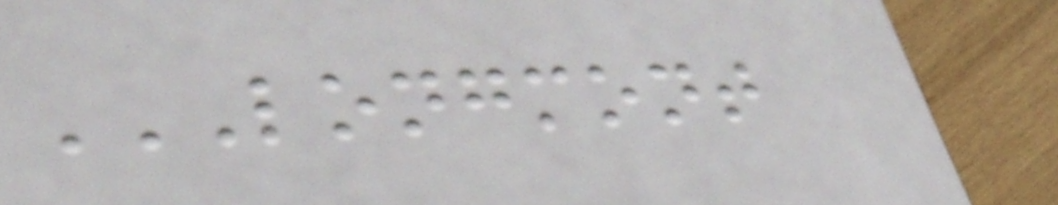LONGMONT
